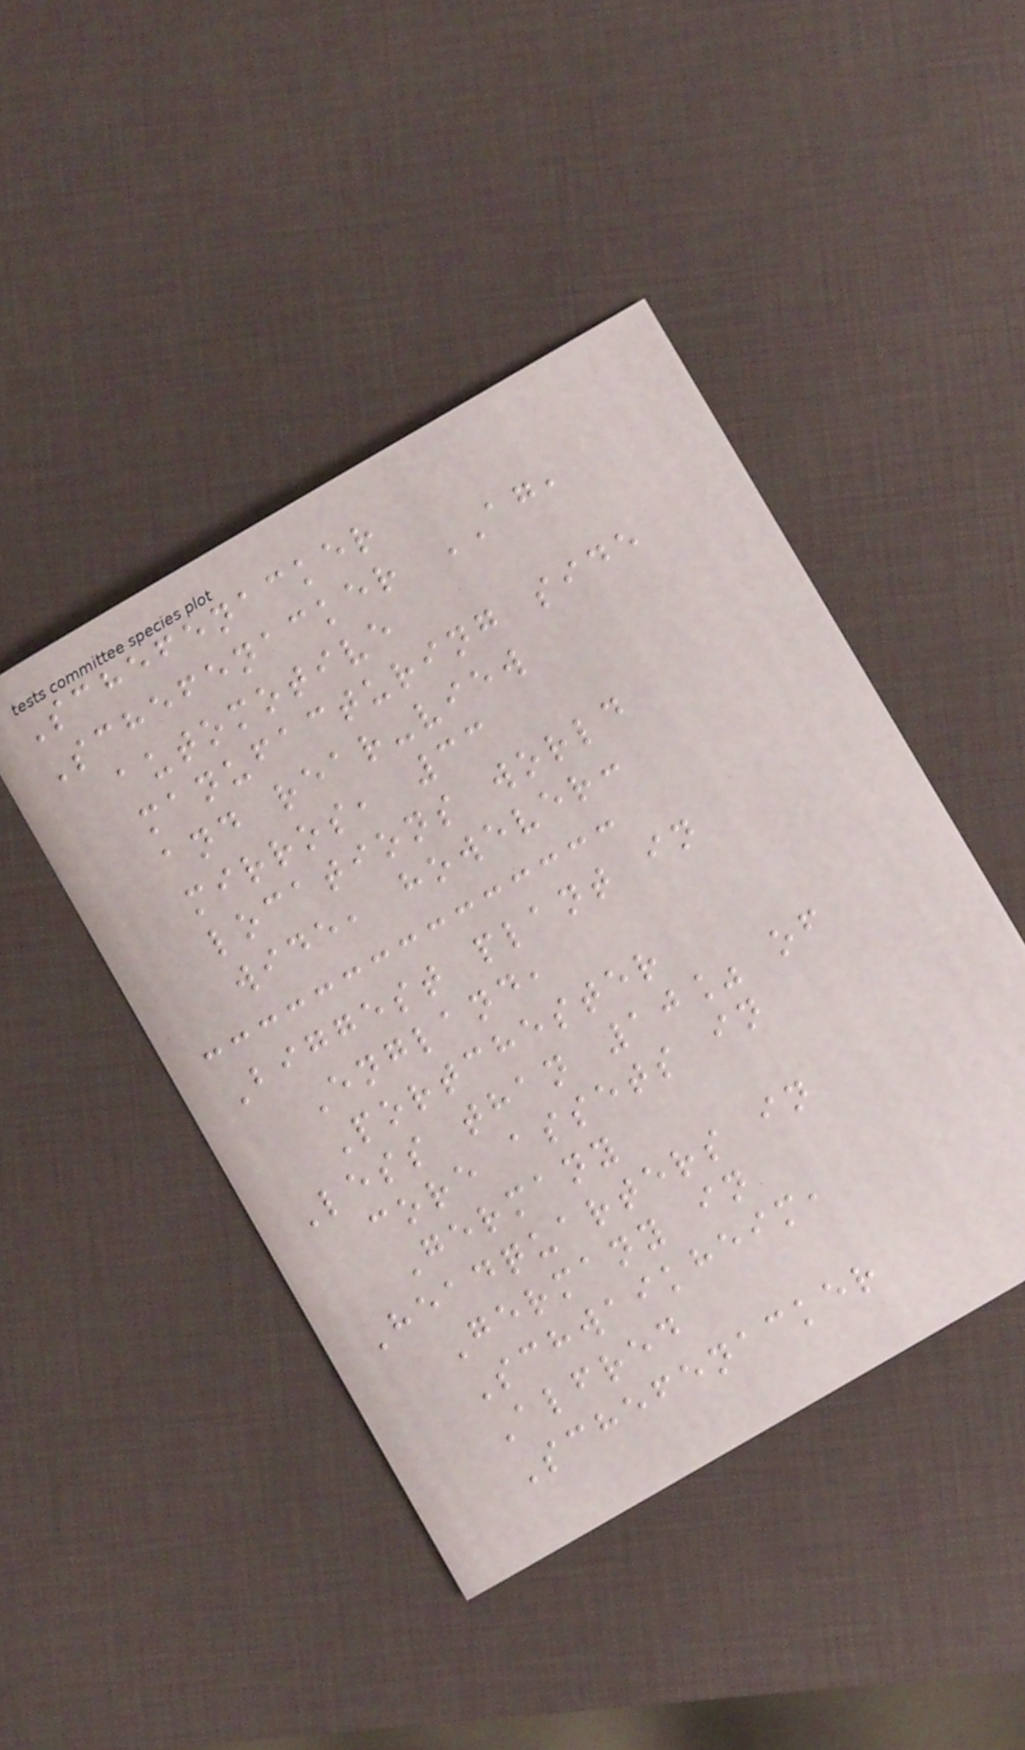Schefenacker
Schefenacker AG,
automotive
manufacturing side
and rear-view
mirros, 33
locations world
wide, however:
Biggest plant in
England,
Portchester
Less than 10% of
core assets in
Germany
Headquarters in
Germany in
Schwaikheim,
Alfred
Schefenacker
